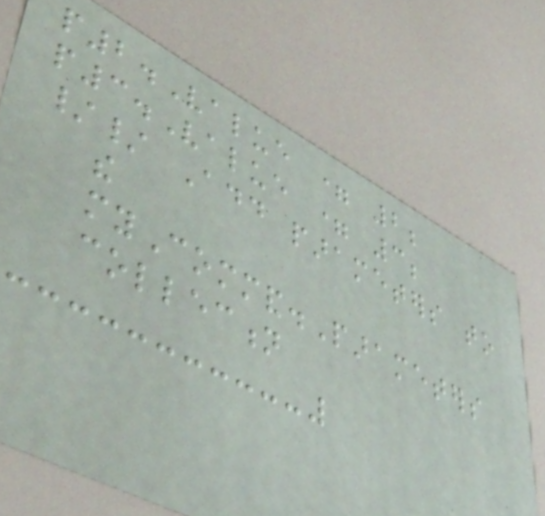p2.Value = 2;
p3.Value = 3;
// Add parameters to
the
myCommand.Parameters
collection
